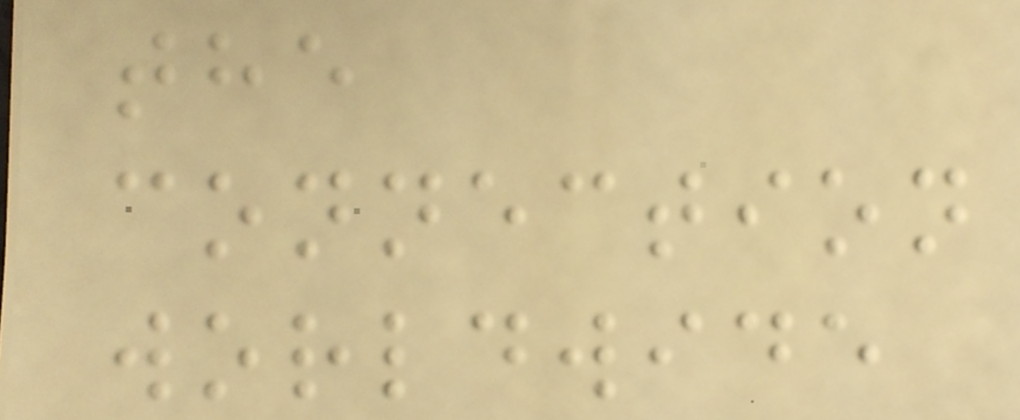the
connection
worldwide
